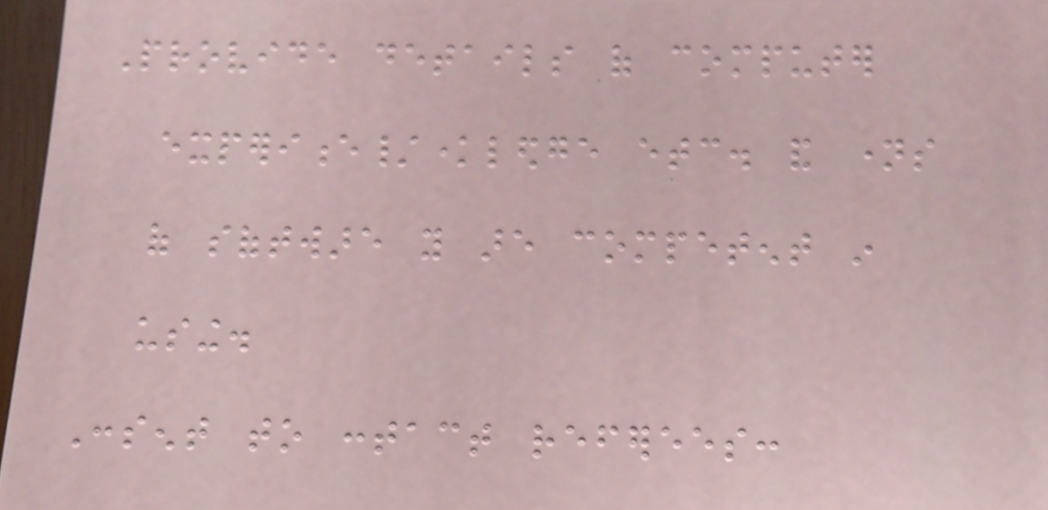Provide details of computer
experience/knowledge etc. and names
of software you are competent in
using.
Consent to contact referees:
